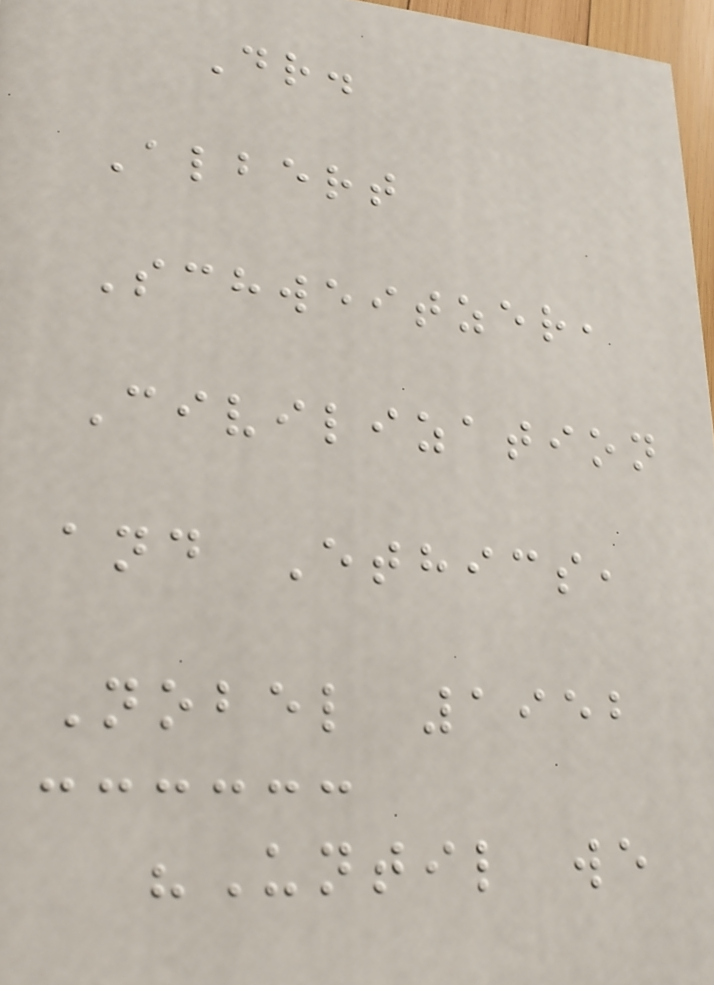Dr.
Albert
Schweitzer,
Civilization
and Ethics,
Nobel 1952
"Until we
